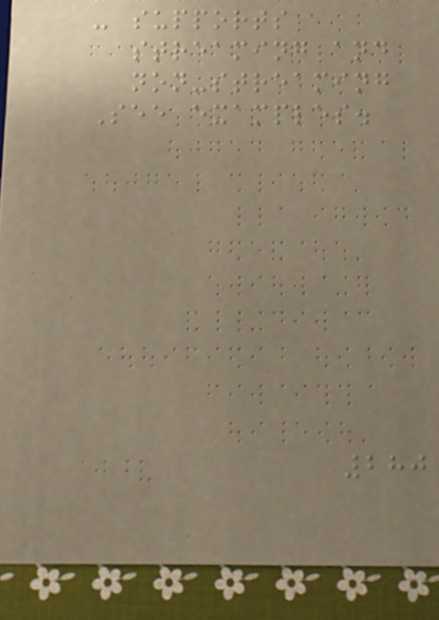- supports
streaming and
non-streaming
See examples.
280
